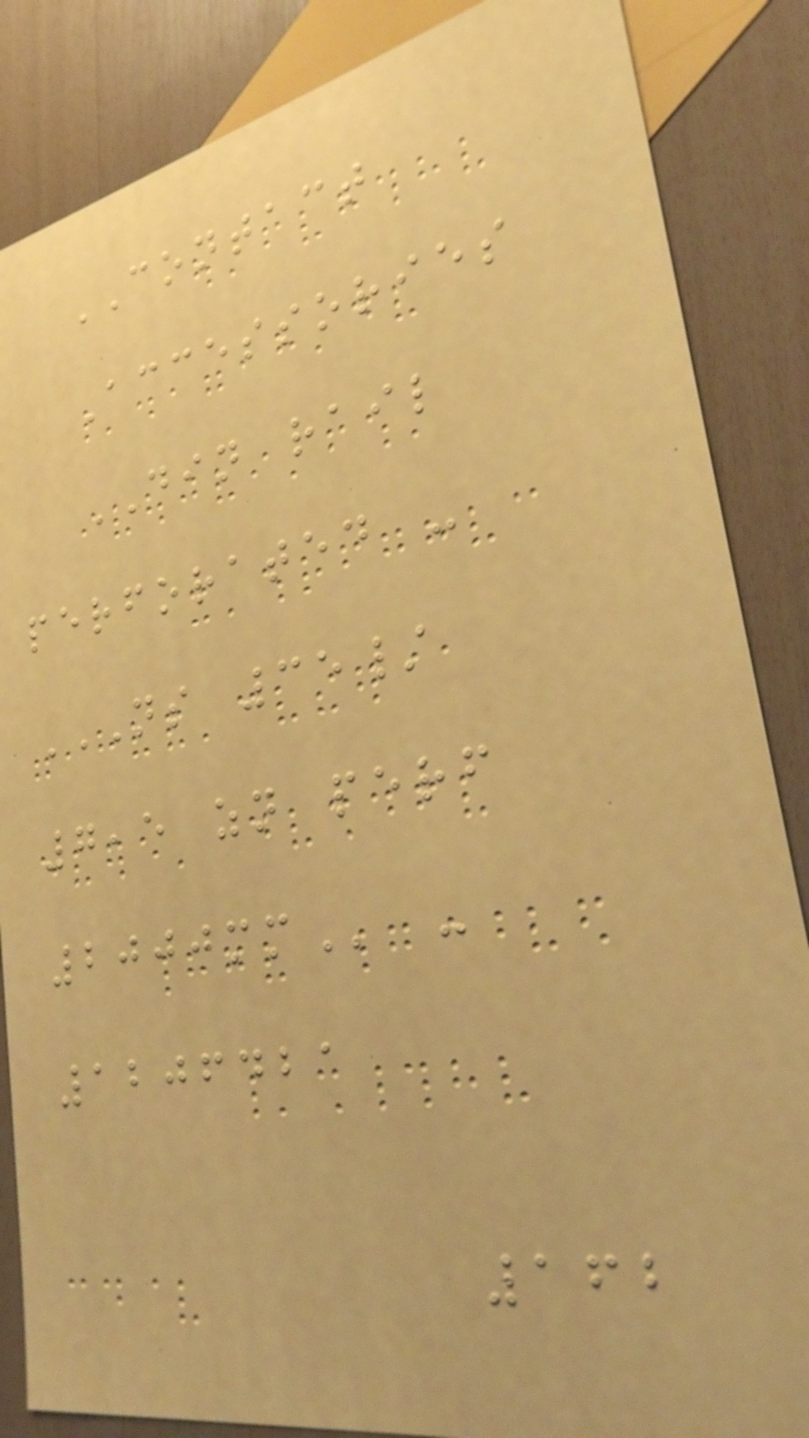CONTACT
Accessories
DIN rail
perforated -
NS 35/
7,5 ZN PERF
2000MM -
1206421
162
